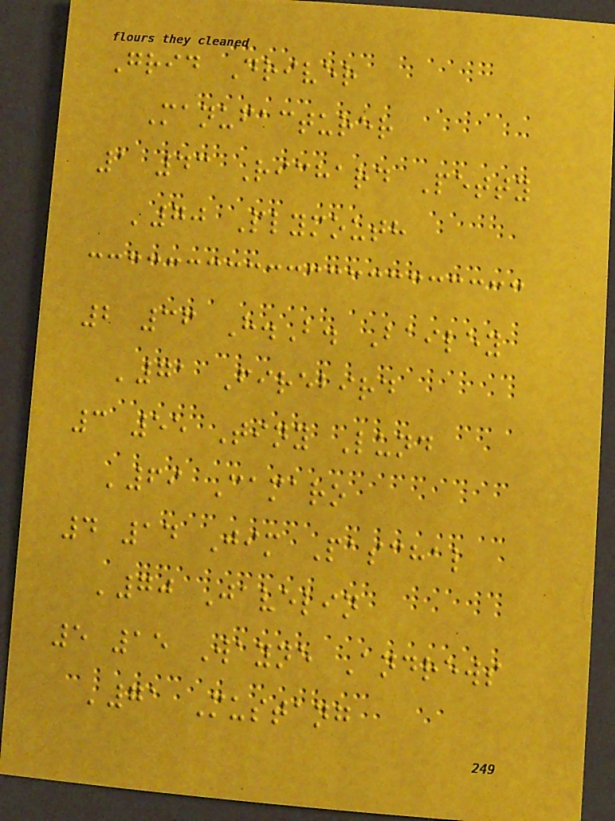Grid Driver
Manufacturer
1 43 Richard Petty
'70 Plymouth
2 36 H.B. Bailey
'71 Firebird
3 55 Tiny Lund
'69 Camaro
4 14 Jim Paschal
'70 Javelin
5 15 Wayne Andrews
'71 Mustang
